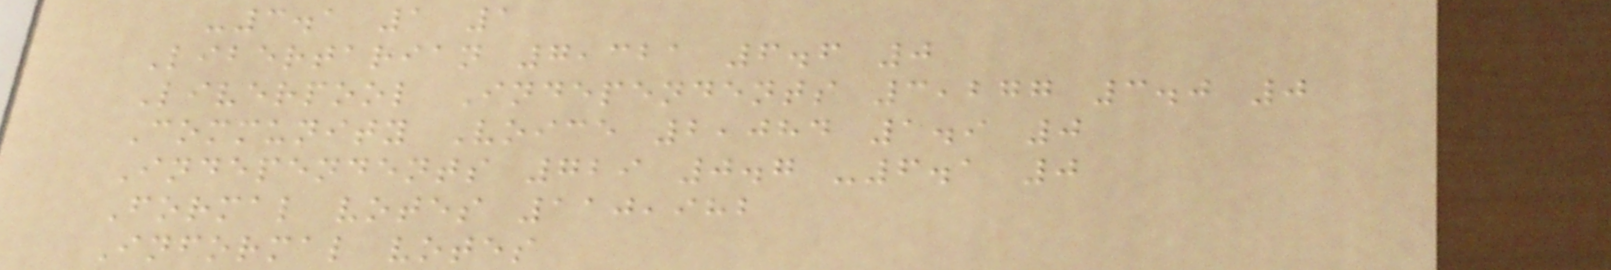-3.1 1 1
Libertarian 7,321 6.6 0
Liverpool Independents 3,277 3.0 0
Community Voice 2,084 1.9 0
Independents 729 0.7 -6.1 0
Formal votes 110,982
Informal votes
